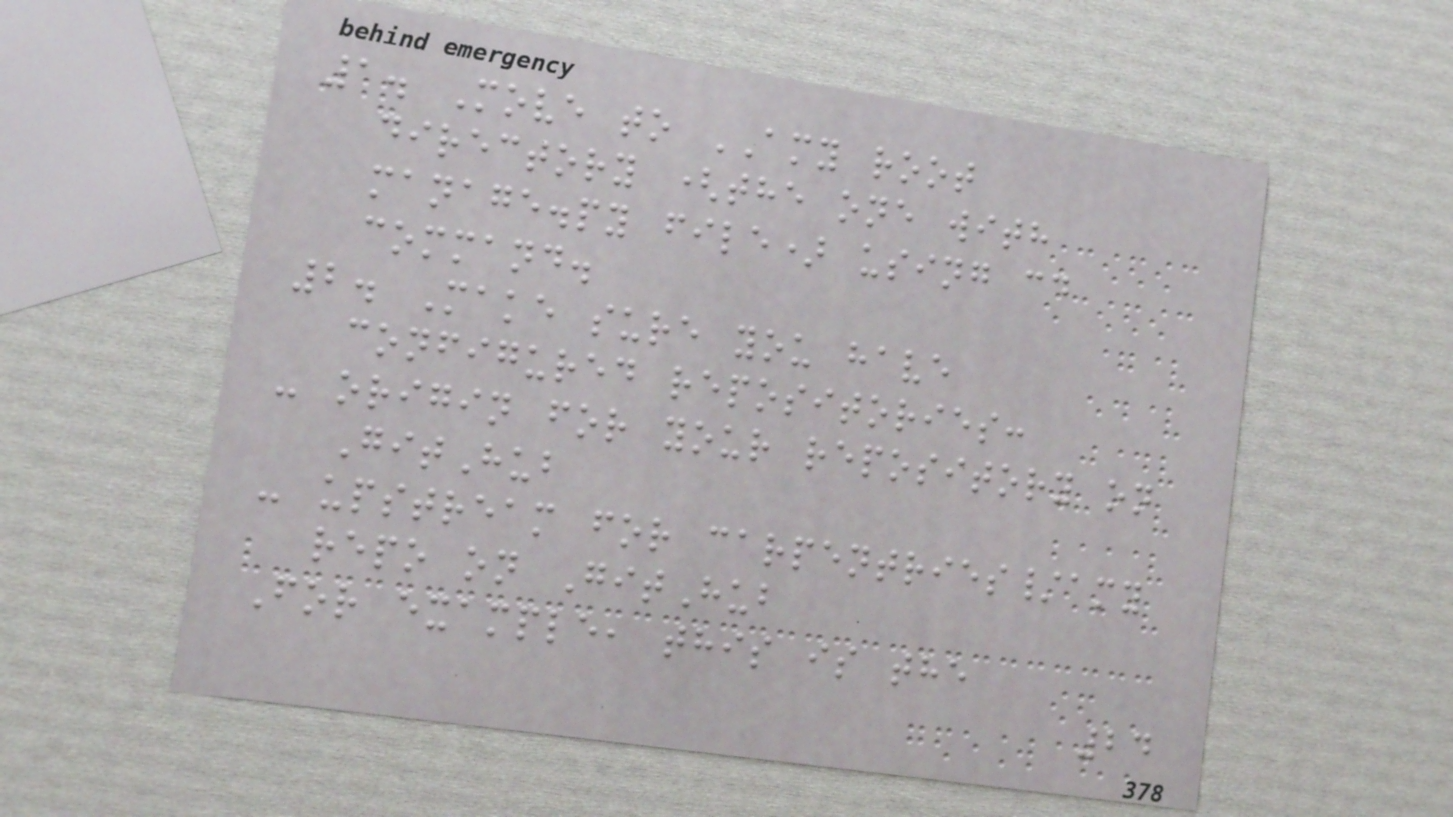1. Move to AMY root
directory (the one with
manage.py file) using cd
command.
2. Make sure you have
configured repositories:
- origin for your repository on
GitHub
- upstream for carpentries/amy
repo on GitHub
For example, this is the
24
